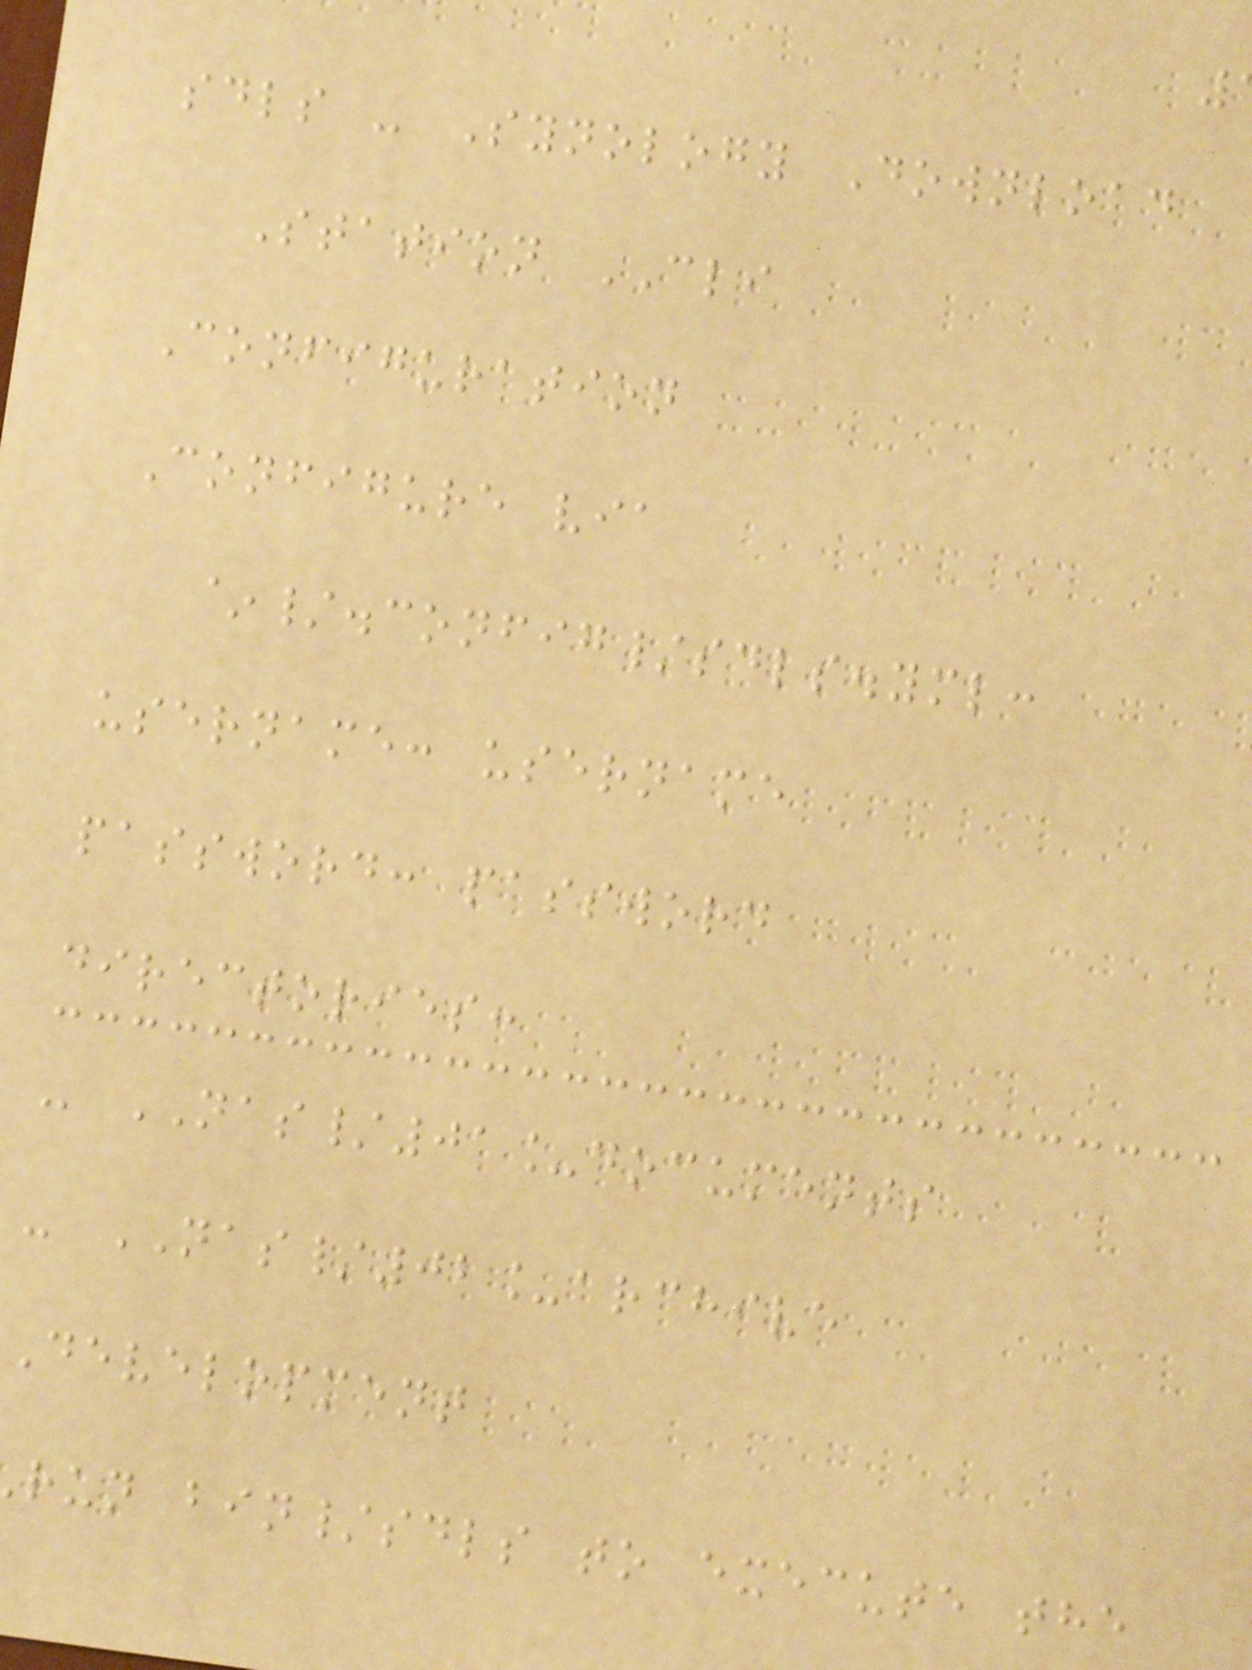sdls - Synology Download
Station CLI
Configuration
Configure via
~/.config/sdls.yml:
username: username
password: password
directories:
- NAS/01_documents
- NAS/02_archive
Development
run bin/sdls to execute the
